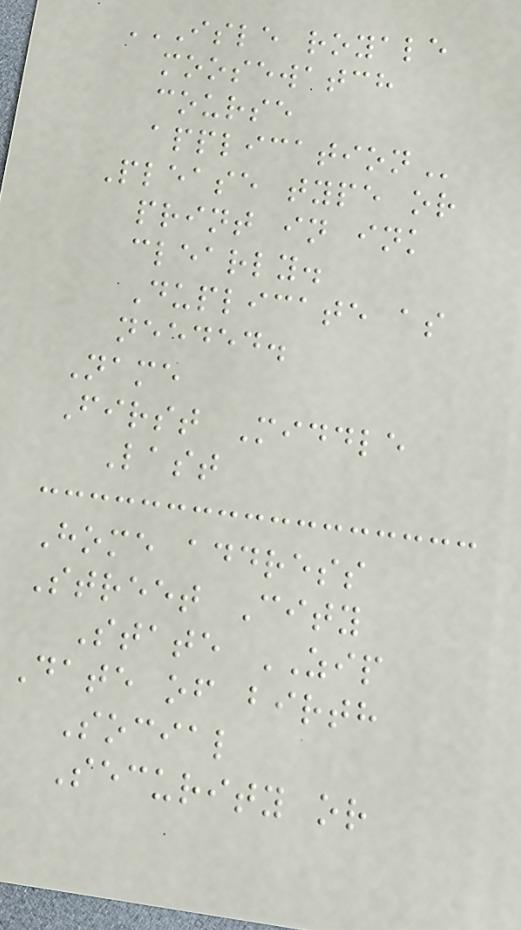ISLE ROYALE
MOOSEWATCH
COURSE
APPLICATION
Please type or
print in ink
clearly.
Duplicate as
needed.
Name
First Middle
Last
Home address
Street City
State ZIP
Date of birth
Social
Security or
